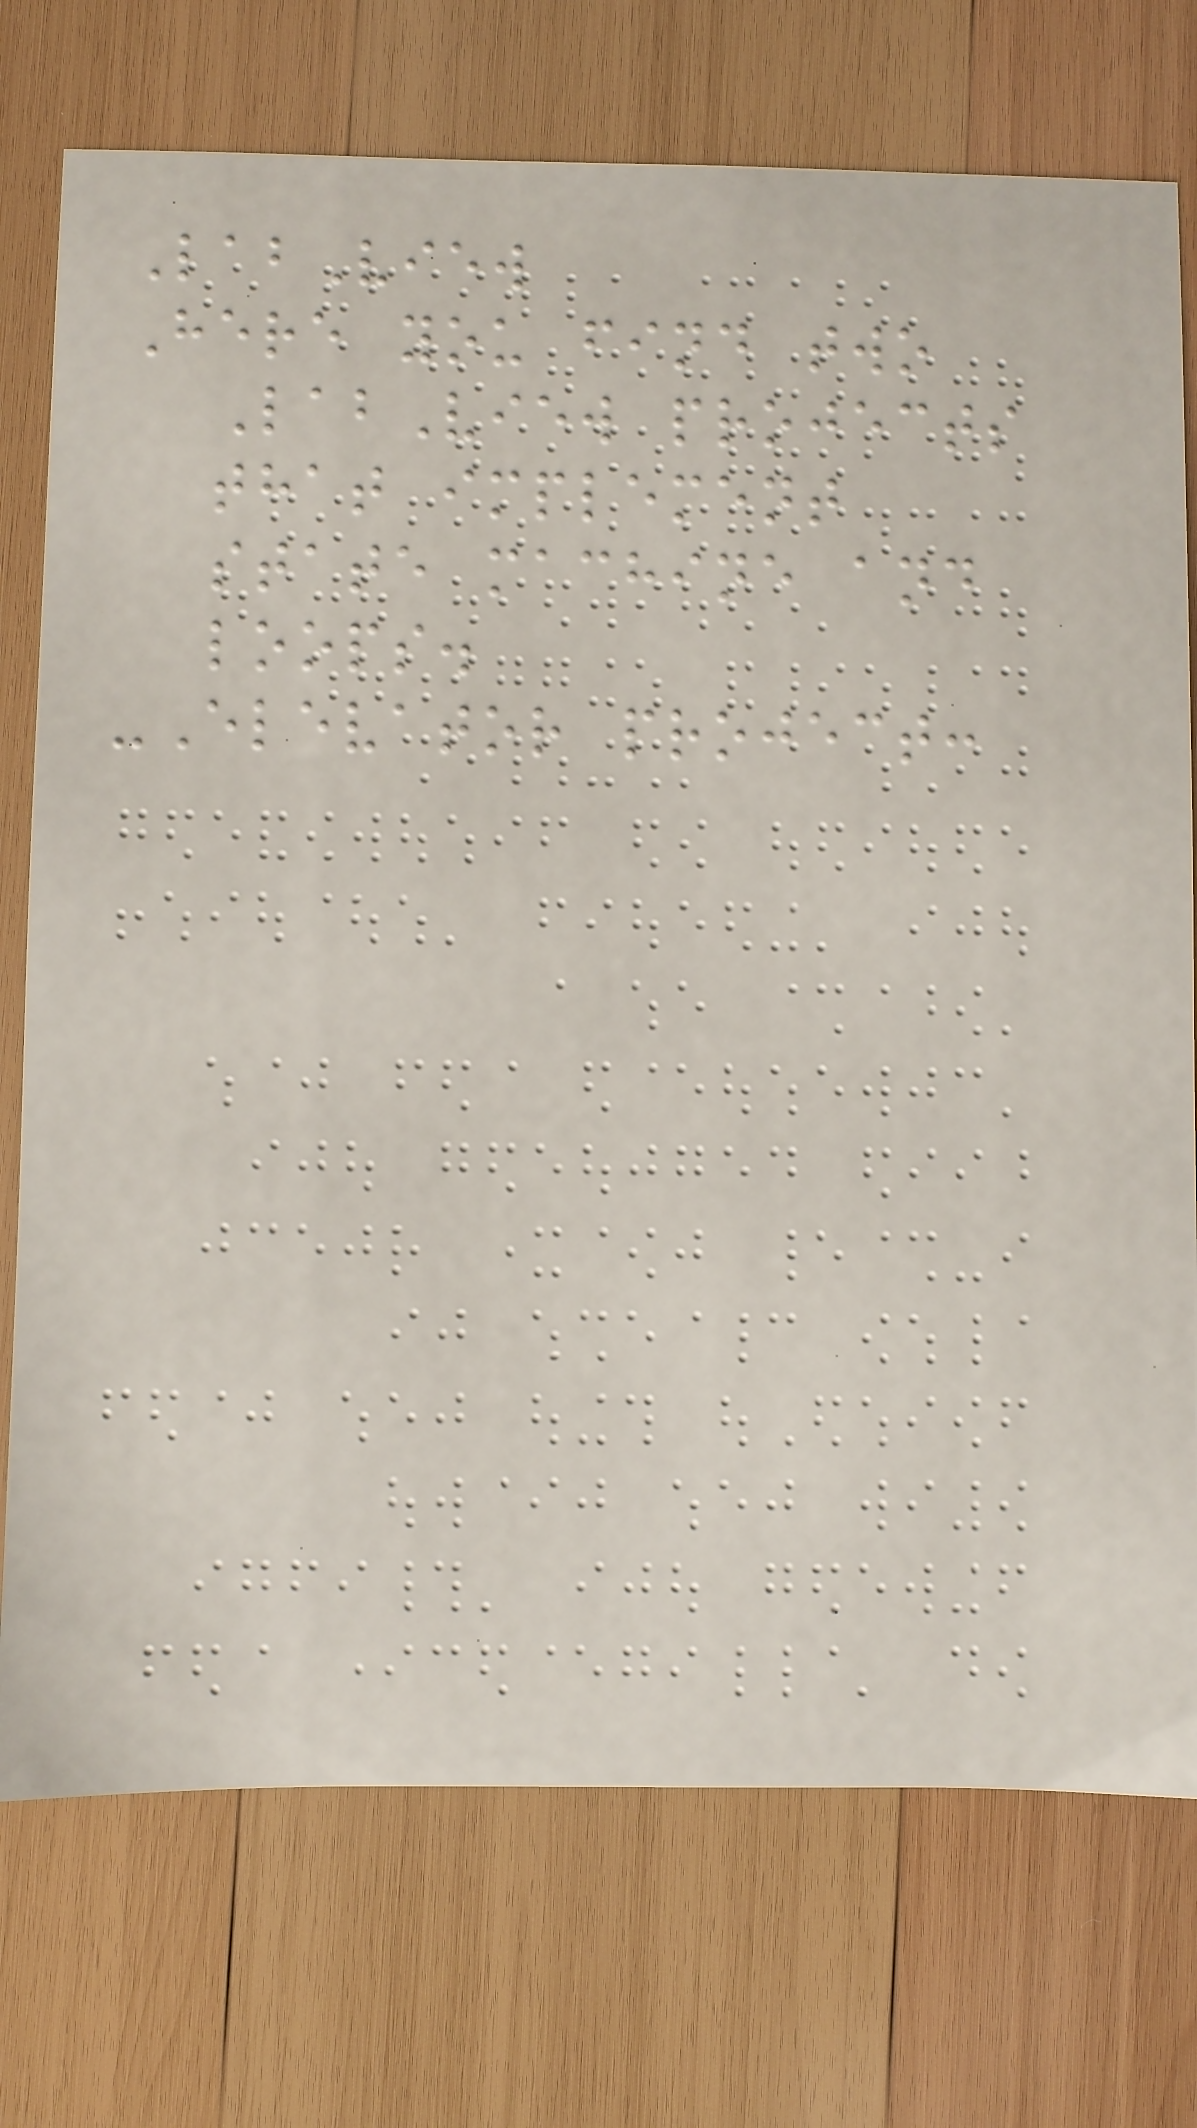LabView
Here you find two
LabView projects
that implement
state machine and
loops.
-Elevator project:
